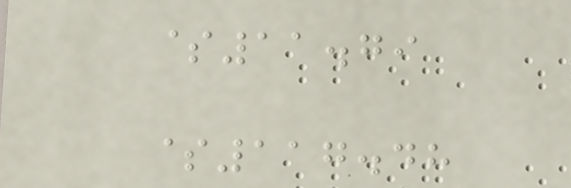$11.79
$117.48
